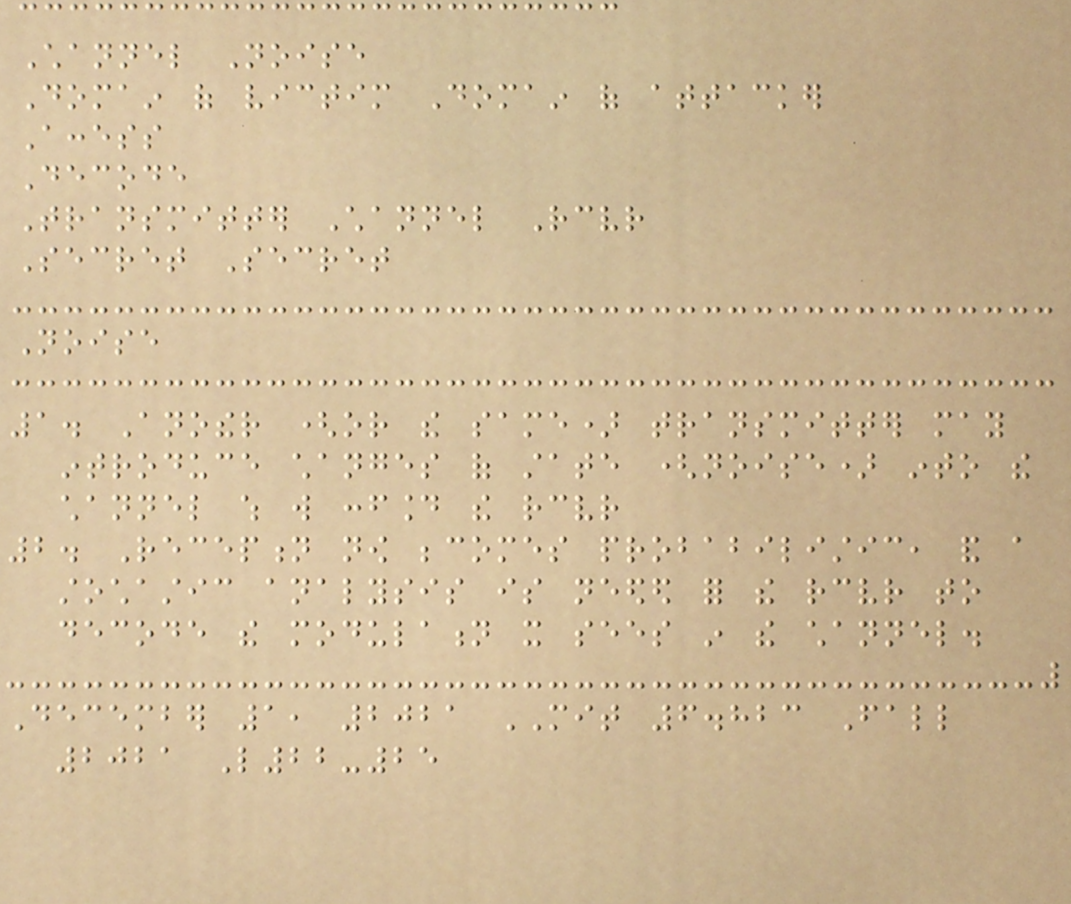Channel Noise
Domain of victim Domain of attacker
Access
Decode
Transmitter Channel Receiver
Secret Secret
Noise
1. Another (or the same) transmitter may
introduce changes of state (noise) into the
channel which will confound the receiver
2. Reception now becomes probabilistic, and a
stochastic analysis is needed for the receiver to
decode the modulation it sees in the channel.
December 1, 2021 MIT 6.823 Fall
2021 L22-25
